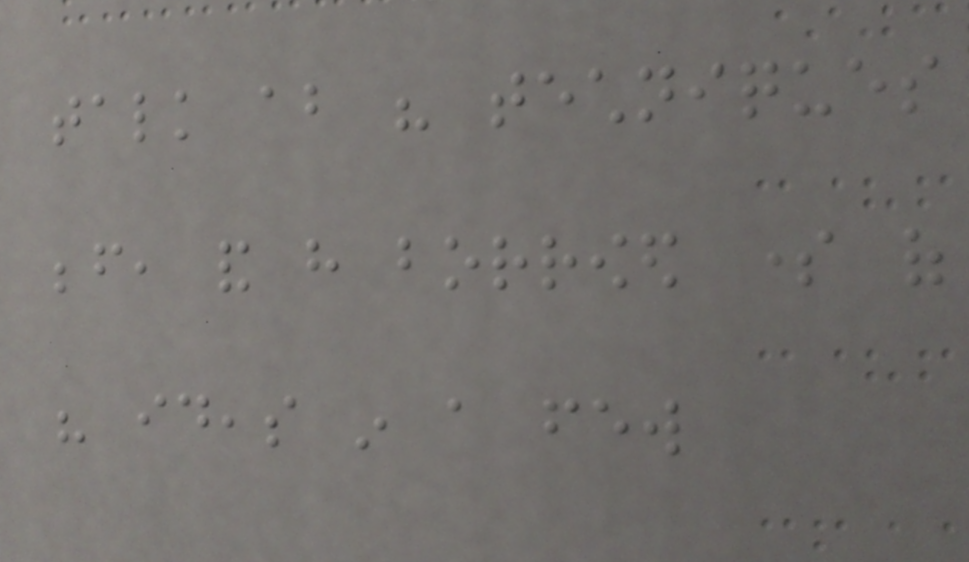talk about his techniques
before, and have borrowed some of
his ideas in a few
